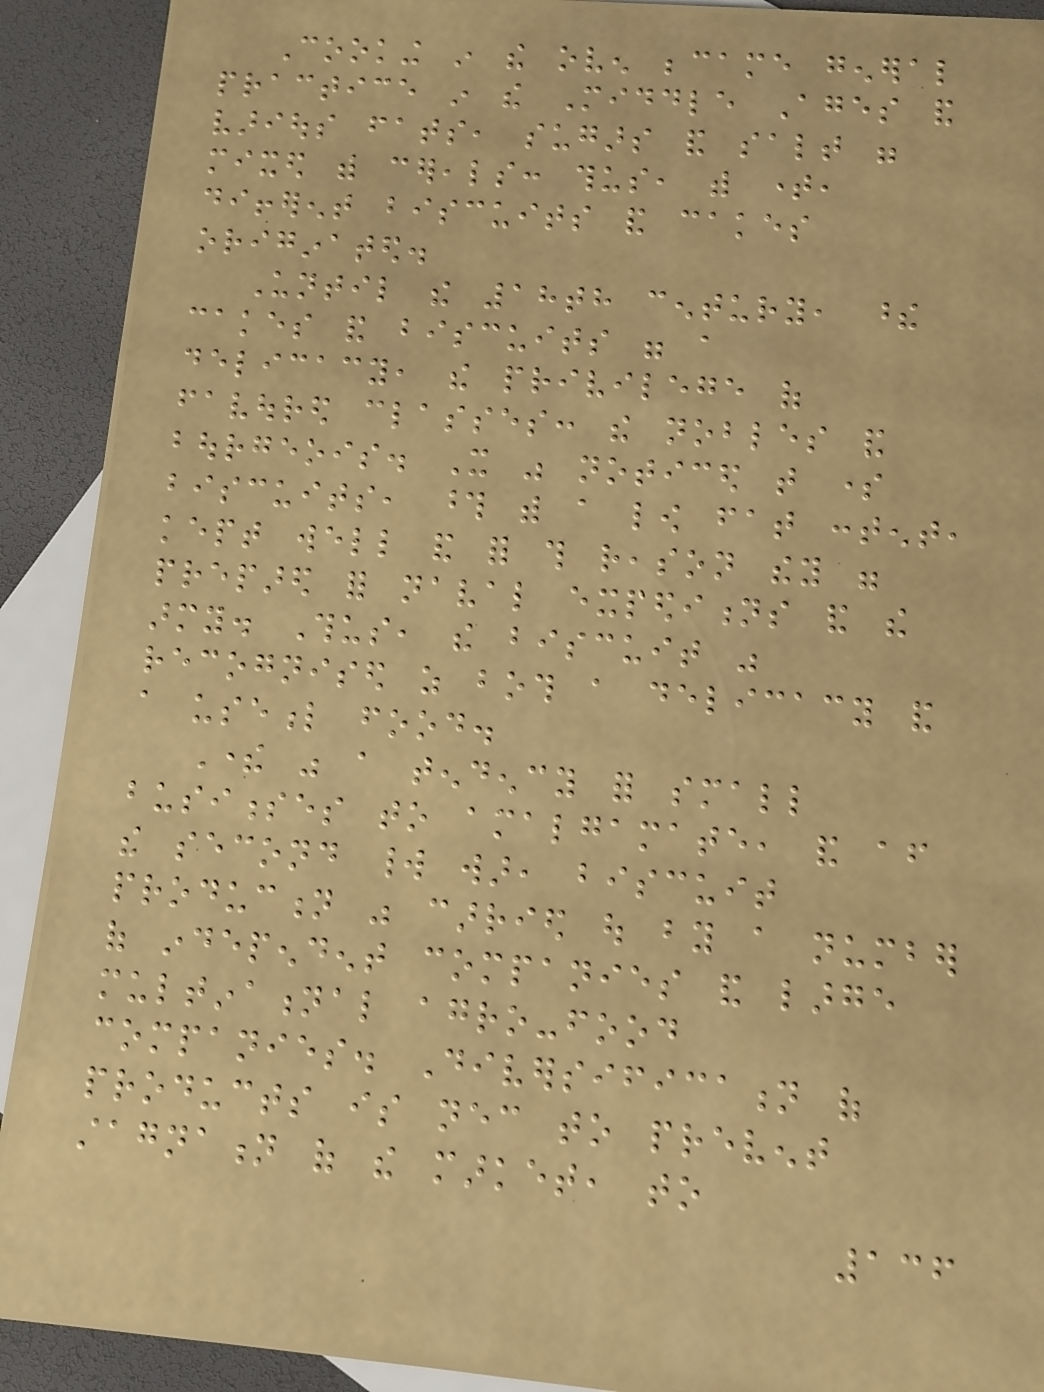Cooking in the oven became general
practice in the Middle Ages and
various fats, sugars and salt were
mixed with cereals: thus, with time,
different biscuits and cakes
originated.
Until the 18th century, these
cakes and biscuits were a
delicacy, the privilege of
favoured classes: the nobles and
bourgeois. It was noticed that some
biscuits, those with a low fat content,
kept well and for this reason they were
prepared for naval expeditions and the
army. Thus, the biscuit was
recognised as both a delicacy and
a useful food.
There was a tendency for small
businesses to amalgamate, and after
the second world war, biscuit
production was carried out by a number
of independent companies and large
multinational agro-food
companies. Diversification of
products is necessary to prevent
stagnation of the market, to
136
